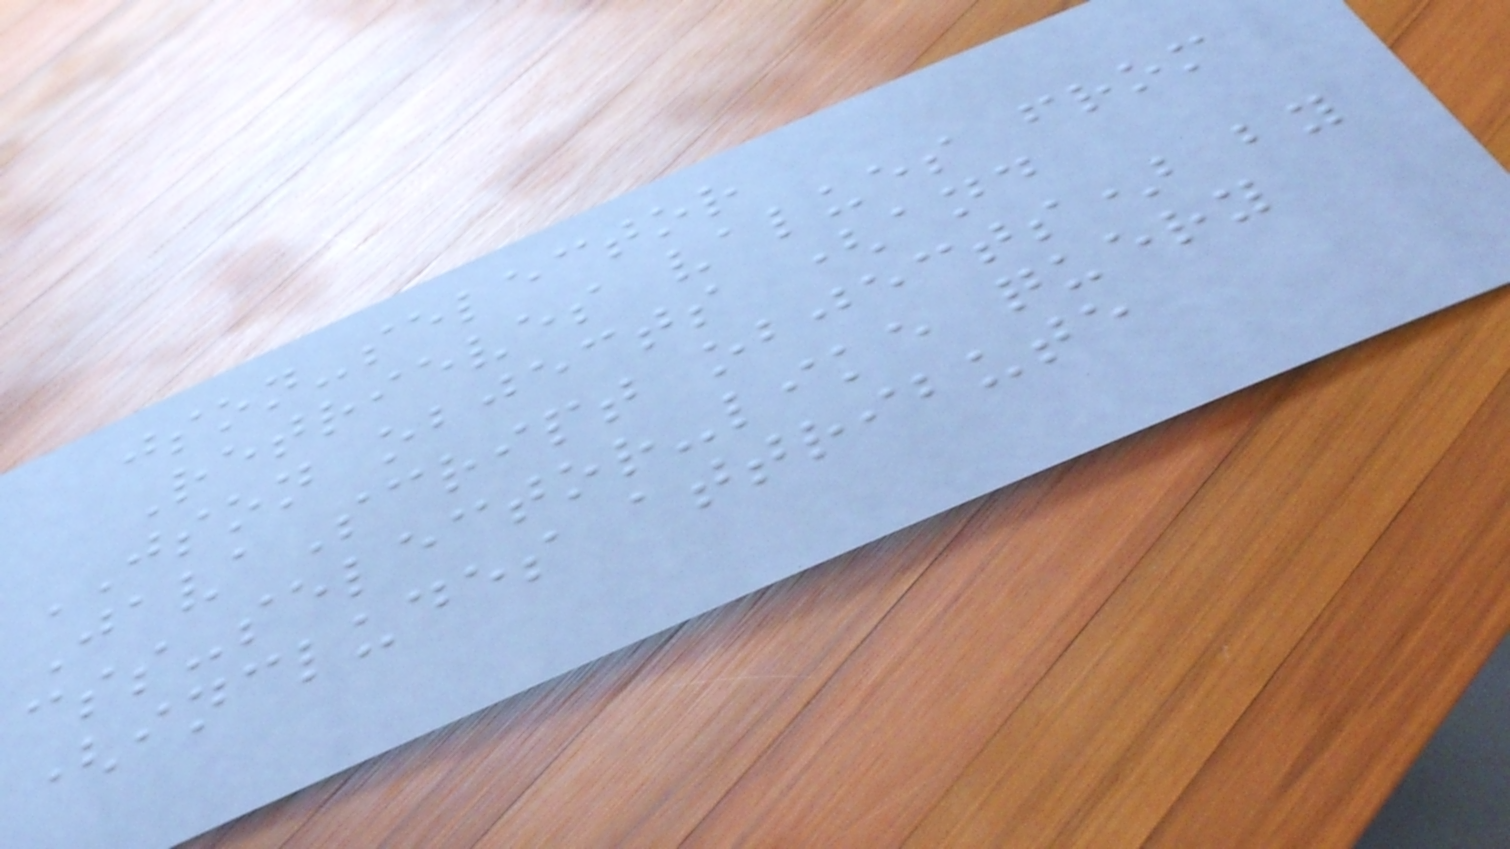json-selector
Retrieves values from
JSON objects (and
JavaScript objects) by
css-selector-like query
(includes attribute
